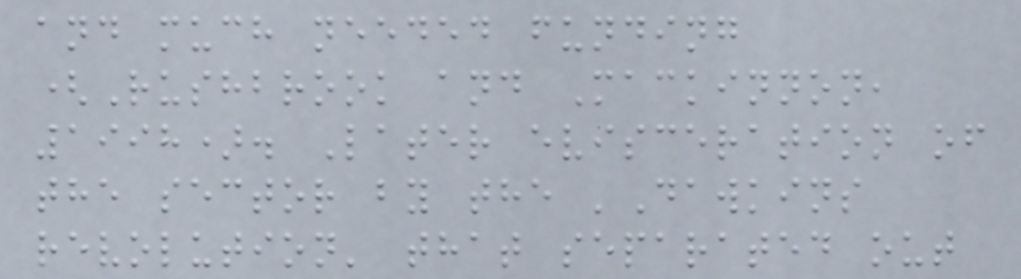and much needed funding
(Rushbrook and Mackinnon,
1998). Later evisceration of
the sector by the 'Dawkins
revolution' that separated out
